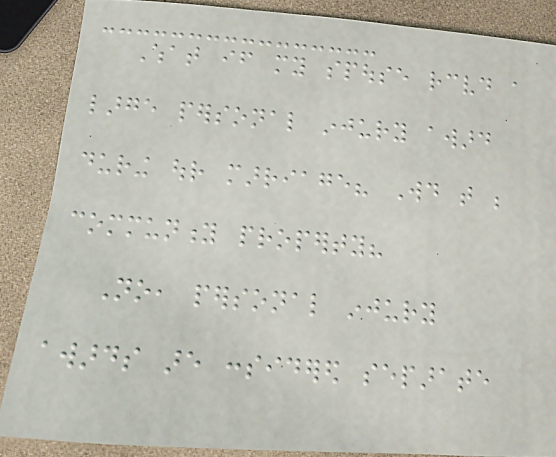What if my spouse received a
large personal injury award
during our marriage? Would that be
community property?
No, personal injury
awards are considered separate
